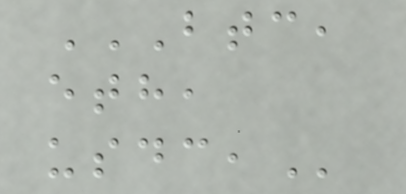BTC,
ETH,
USDC,
